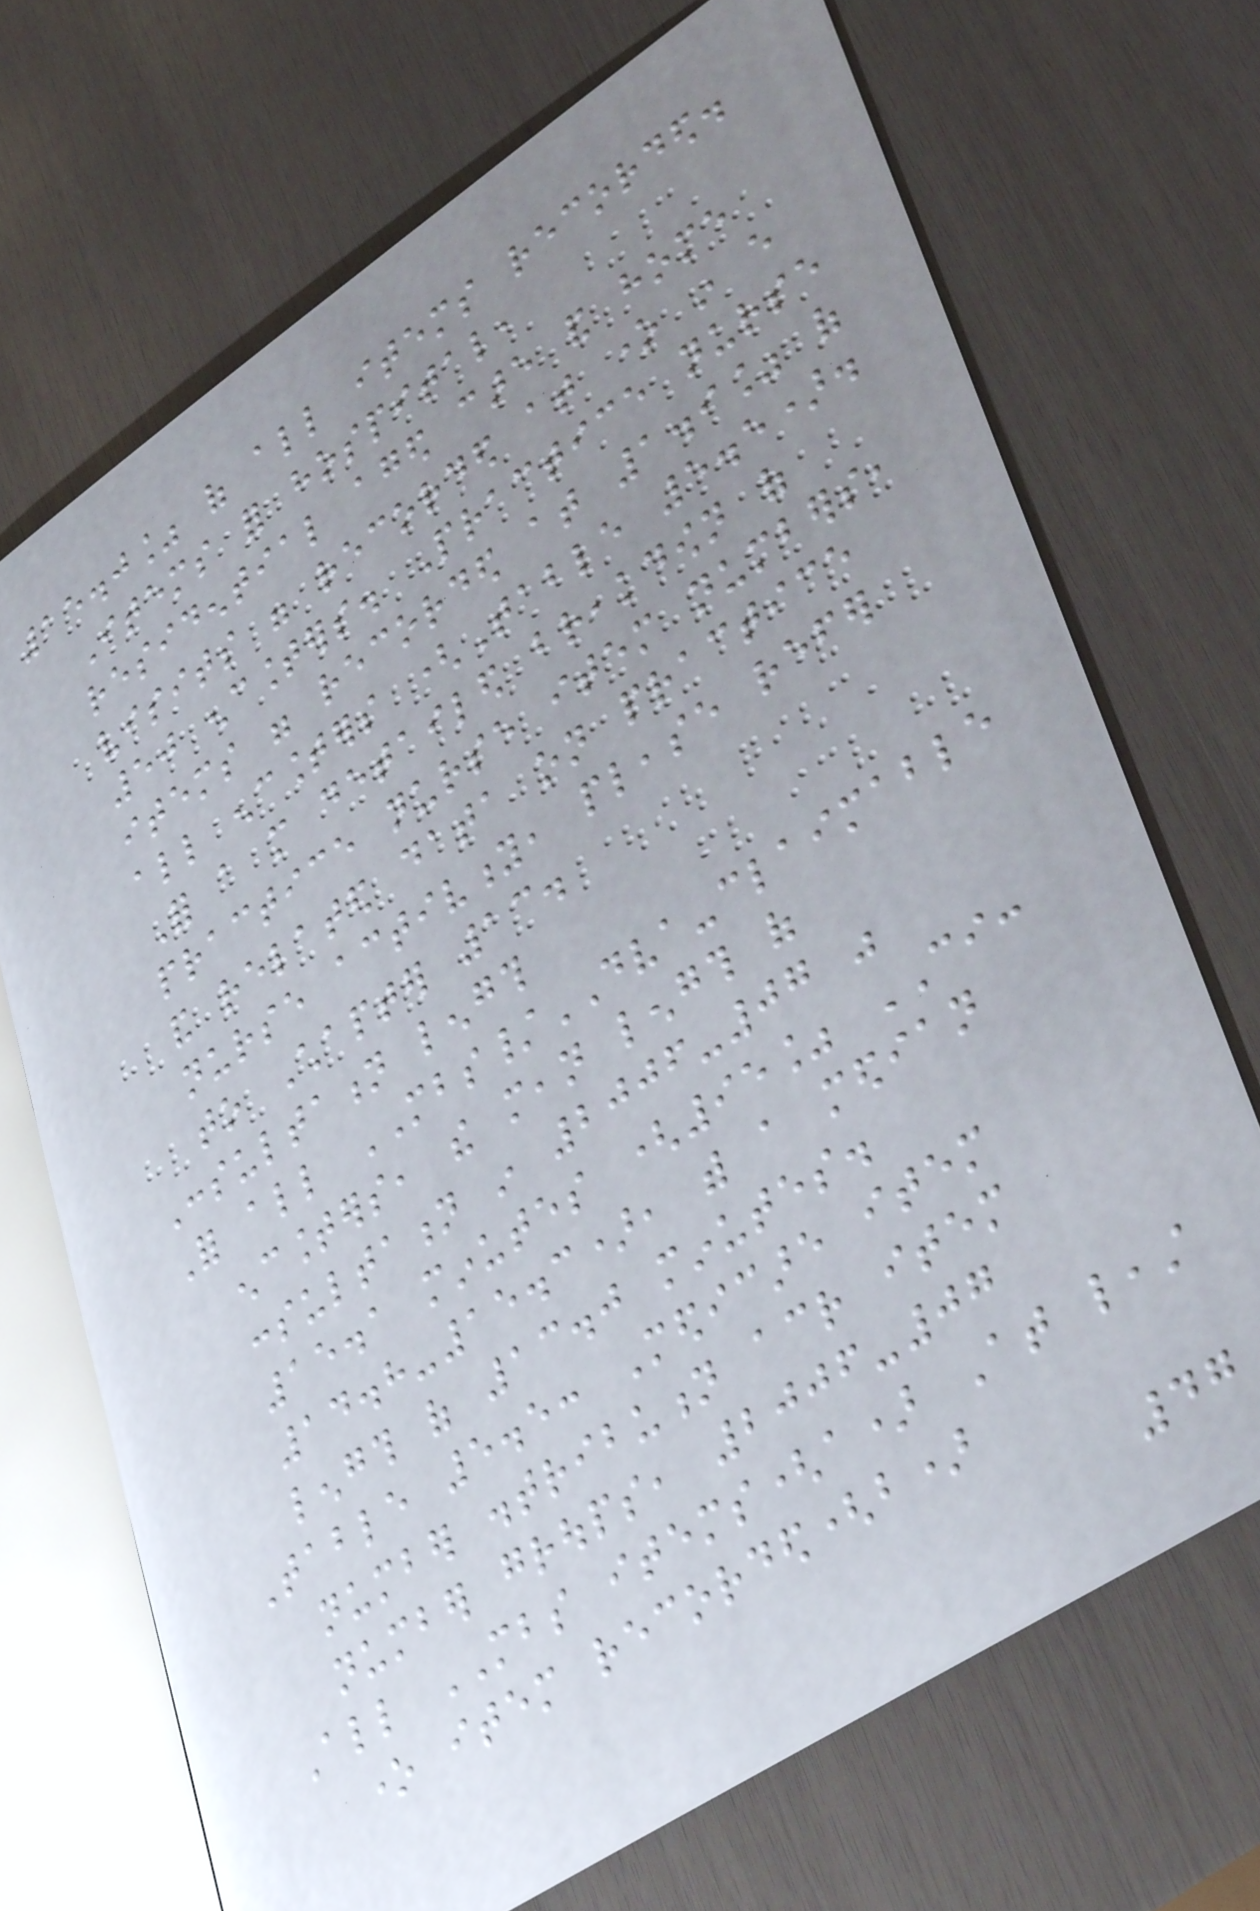15.0% of all items recorded.
Items for hospital,
residential aged care and home
visits were recorded at one in every
50 encounters. Practice nurse
items were recorded at 1.9% of
all encounters (Table 5.5).
For a more detailed breakdown of
practice nurse item numbers,
and related data on practice
nurse activity, please refer
to Chapter 13.
Consultation length
For all MBS/DVA-claimable
encounters, the mean length of
consultation in 2006-07 was
15.1 minutes (95% CI:
14.8-15.3), with a median
length of 13.0 minutes.
Table 5.5: Medicare item
number distribution across item
number groups, 2006-07
All MBS items(a) At least
one item recorded(b)
47
